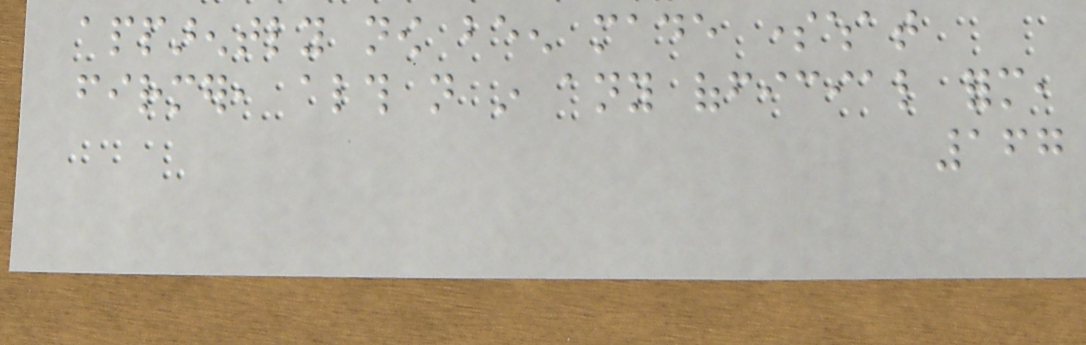apparently now been made somewhat
firmer, although not in any official form,
167
